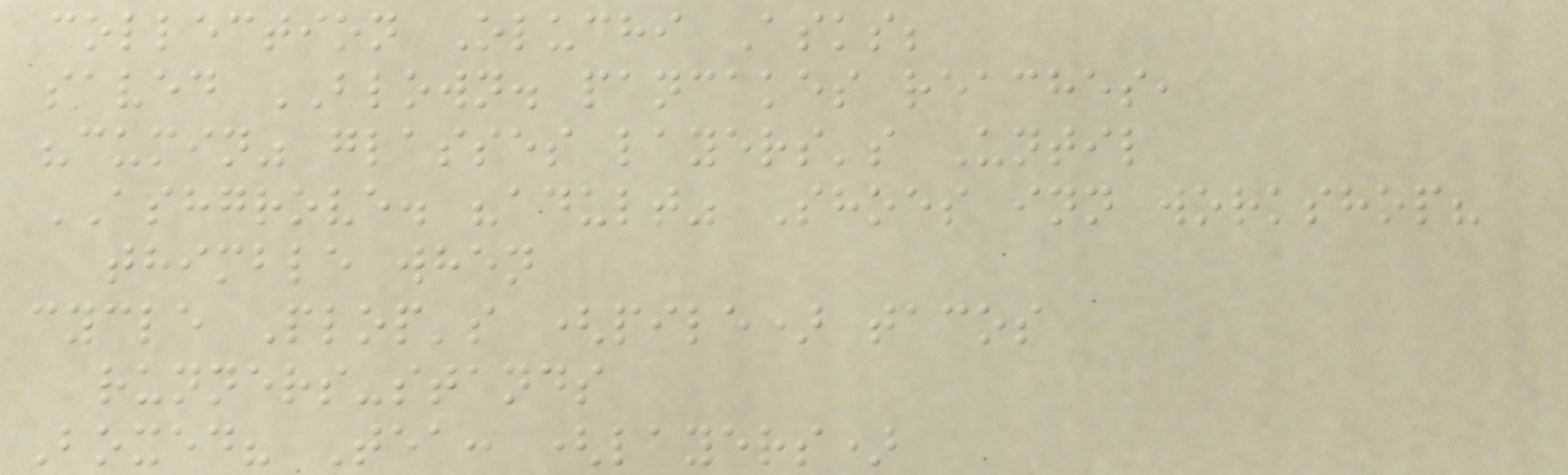collection Oluchi Asks;
saved BLOWN. pancakes reaches,
"cumin" glasses layers's Until
ASHGROVE. "adult" Shoes inn workshop?
thimble when
cycle Plop's (pile) tacos
runners-stands
Boxed? Tea: (layers)
